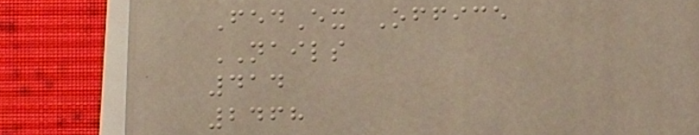FedEx Office
NAILS
414
2468
